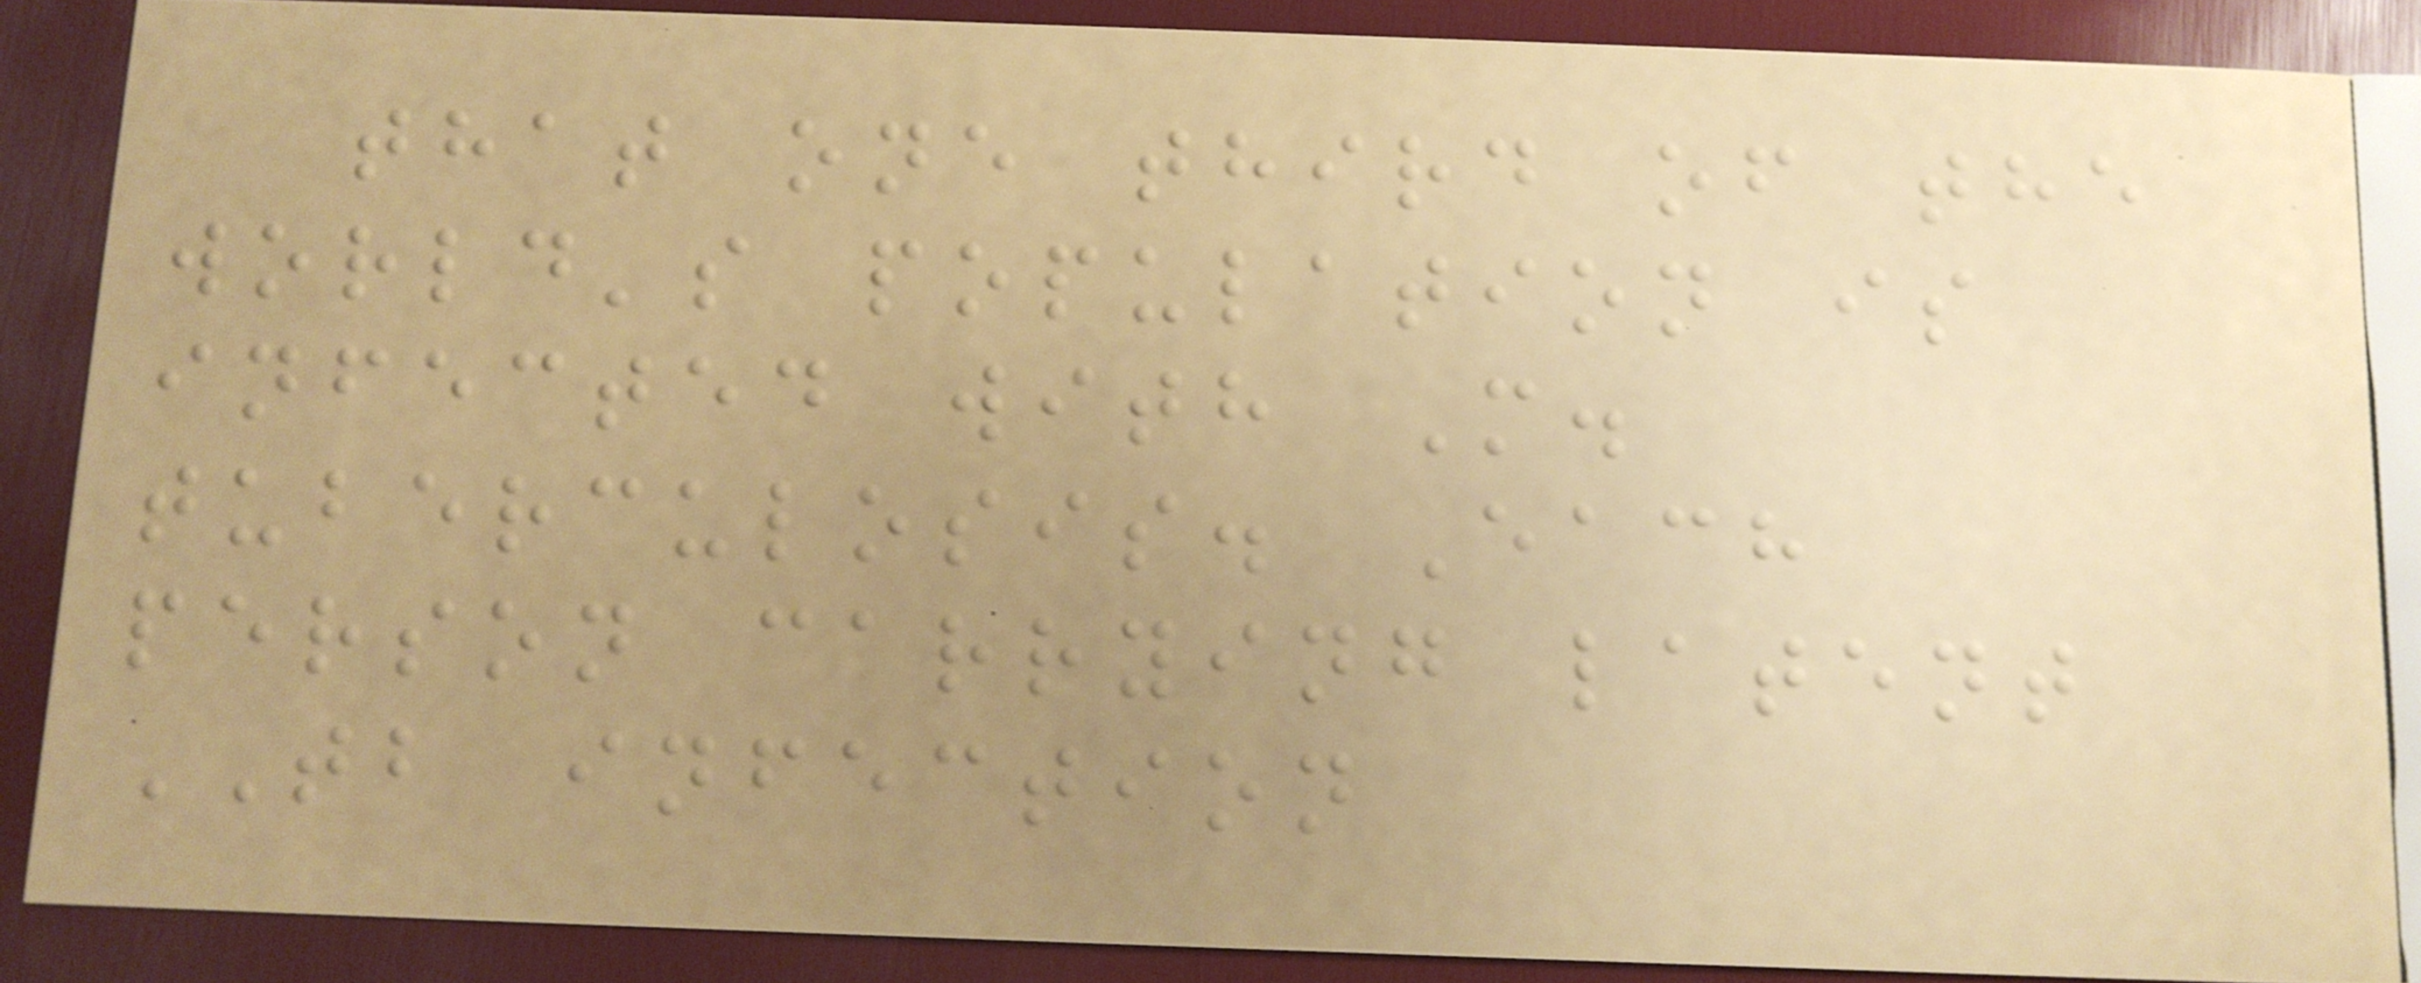that one third of the
world's population is
infected with M.
tuberculosis. Each
person carrying latent
TB infection
